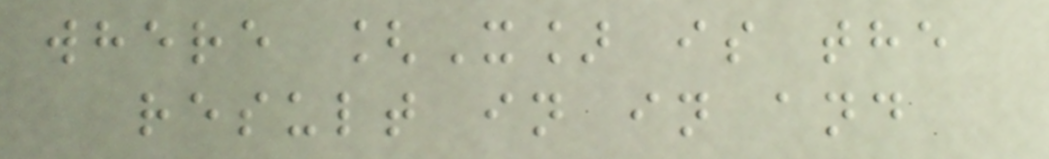where [X] is the
result in in and
